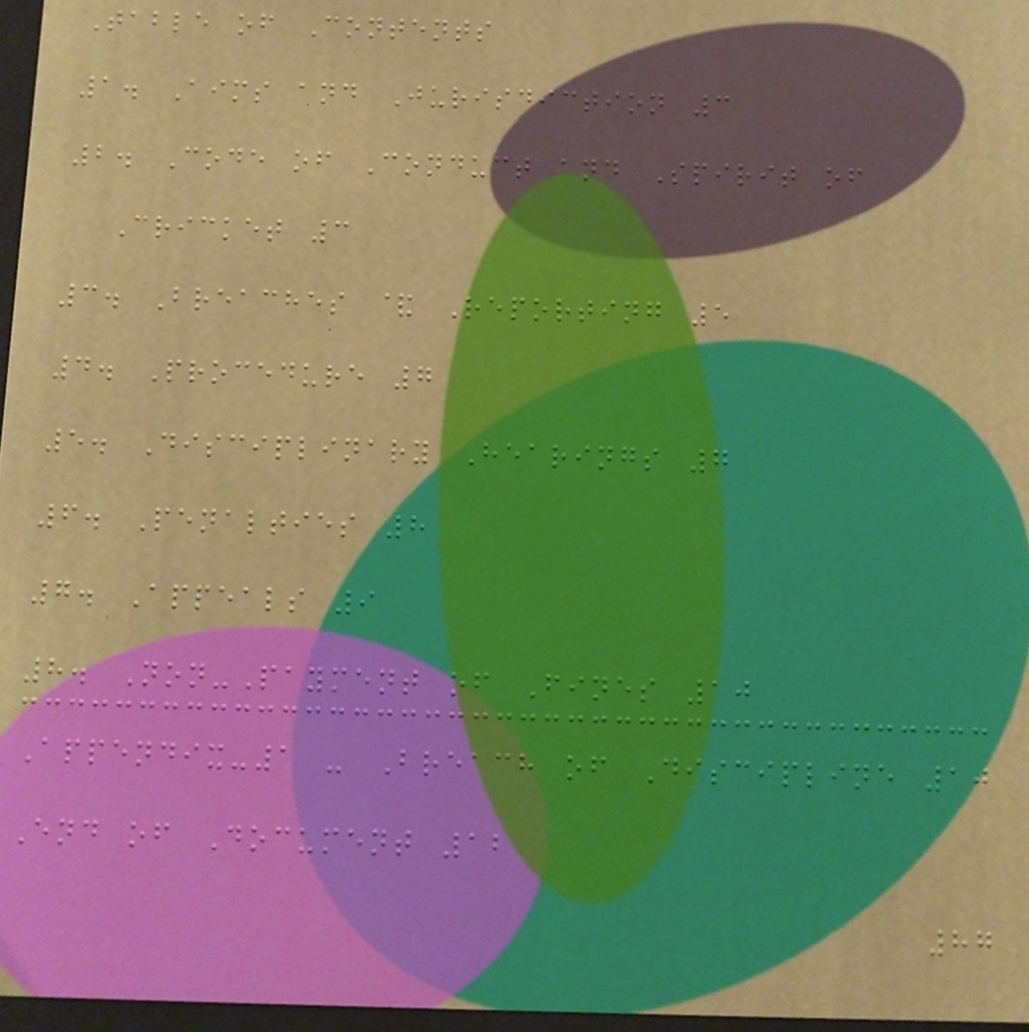Table of Contents
1. Aims and Jurisdiction 3
2. Code of Conduct and Spirit of
Cricket 3
3. Breaches & Reporting 5
4. Procedure 7
5. Disciplinary Hearings 7
6. Penalties 8
7. Appeals 9
8. Non-Payment of Fines 10
Appendix-1 - Breach of Discipline 10
End of Document 12
87
